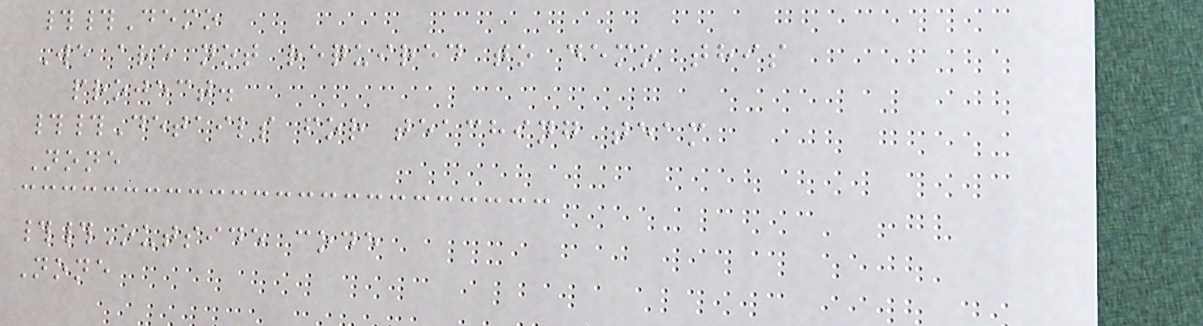##Demo
We are not required to demo this
project.
##Details for teaching team
None
##Outside code
None
